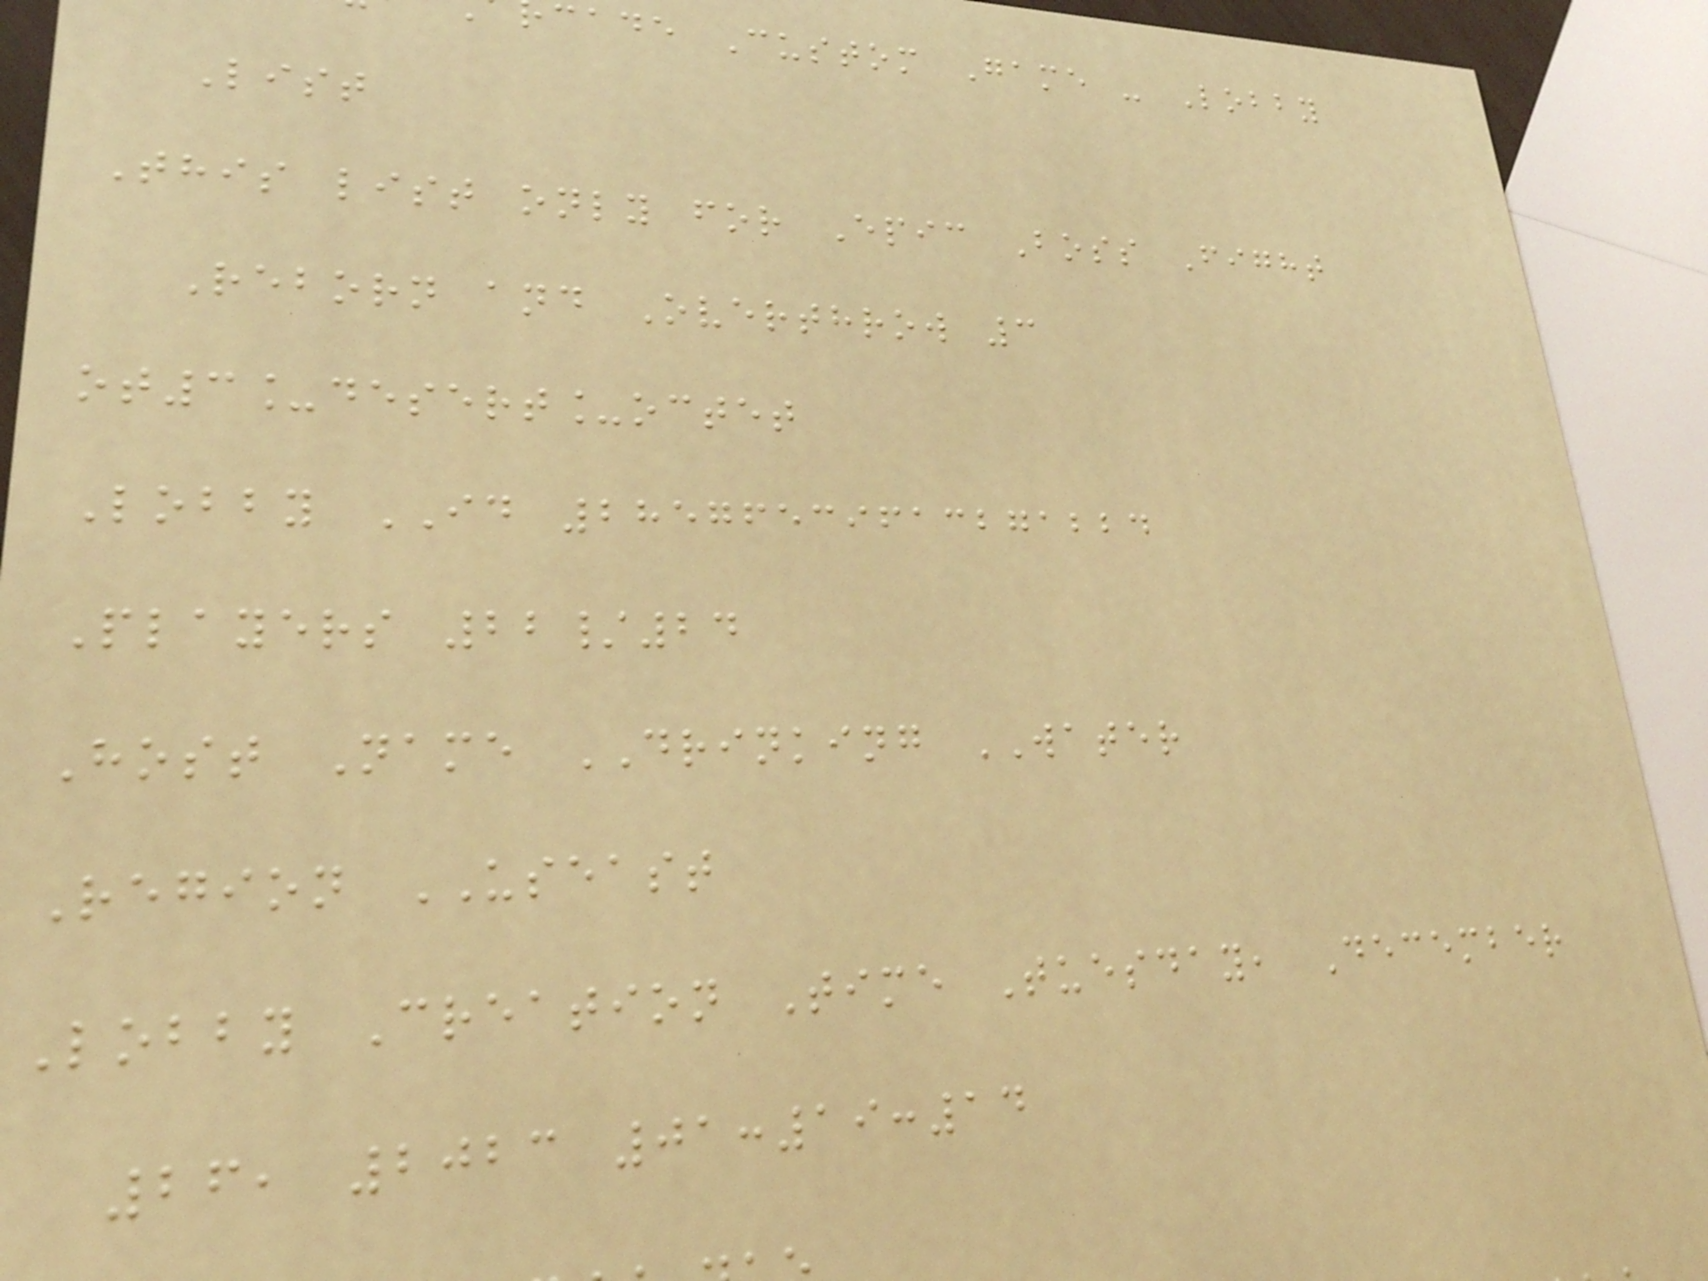cade Custom Game - Lobby
List
This list only for Epic Boss Fight
Reborn and Overthrow 3
ot3_desert_octet
Lobby ID 28576539613271224
Players 22/24
Host Name DRINKING WATER
Region USEAST
Lobby Creation Time Tuesday, December
26, 2023 01:19:14
